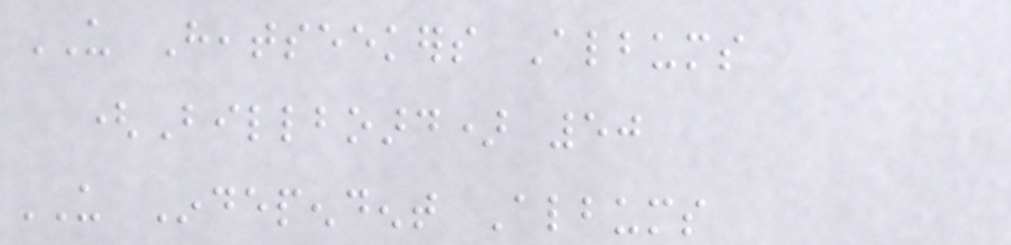US Heatseekers Albums
(Billboard) 50
US Independent Albums
